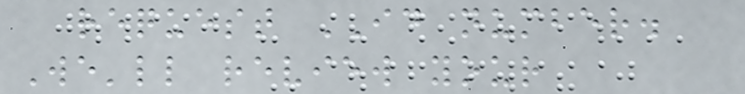request ID number.
We'll review your
